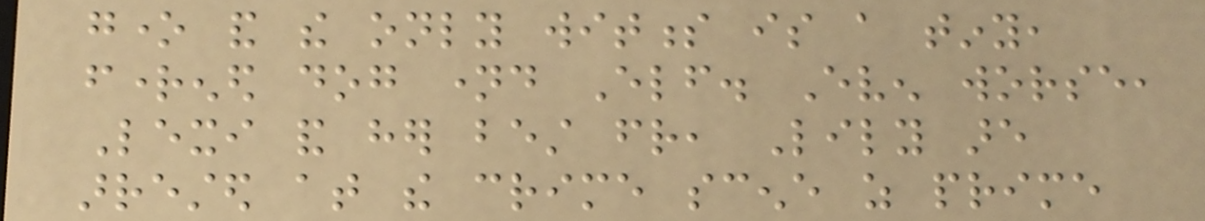gone and the only witness is a tiny,
frightened dog named Elf. Even worse,
Lexi and her best friend, Lily are
arrested at the crime scene as prime
